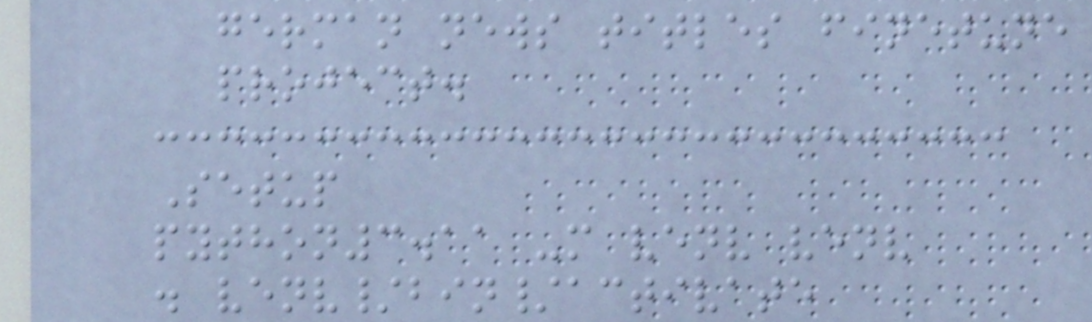german news titles finetune
project.
Setup
python3.11 -m venv venv
. venv/bin/activate
